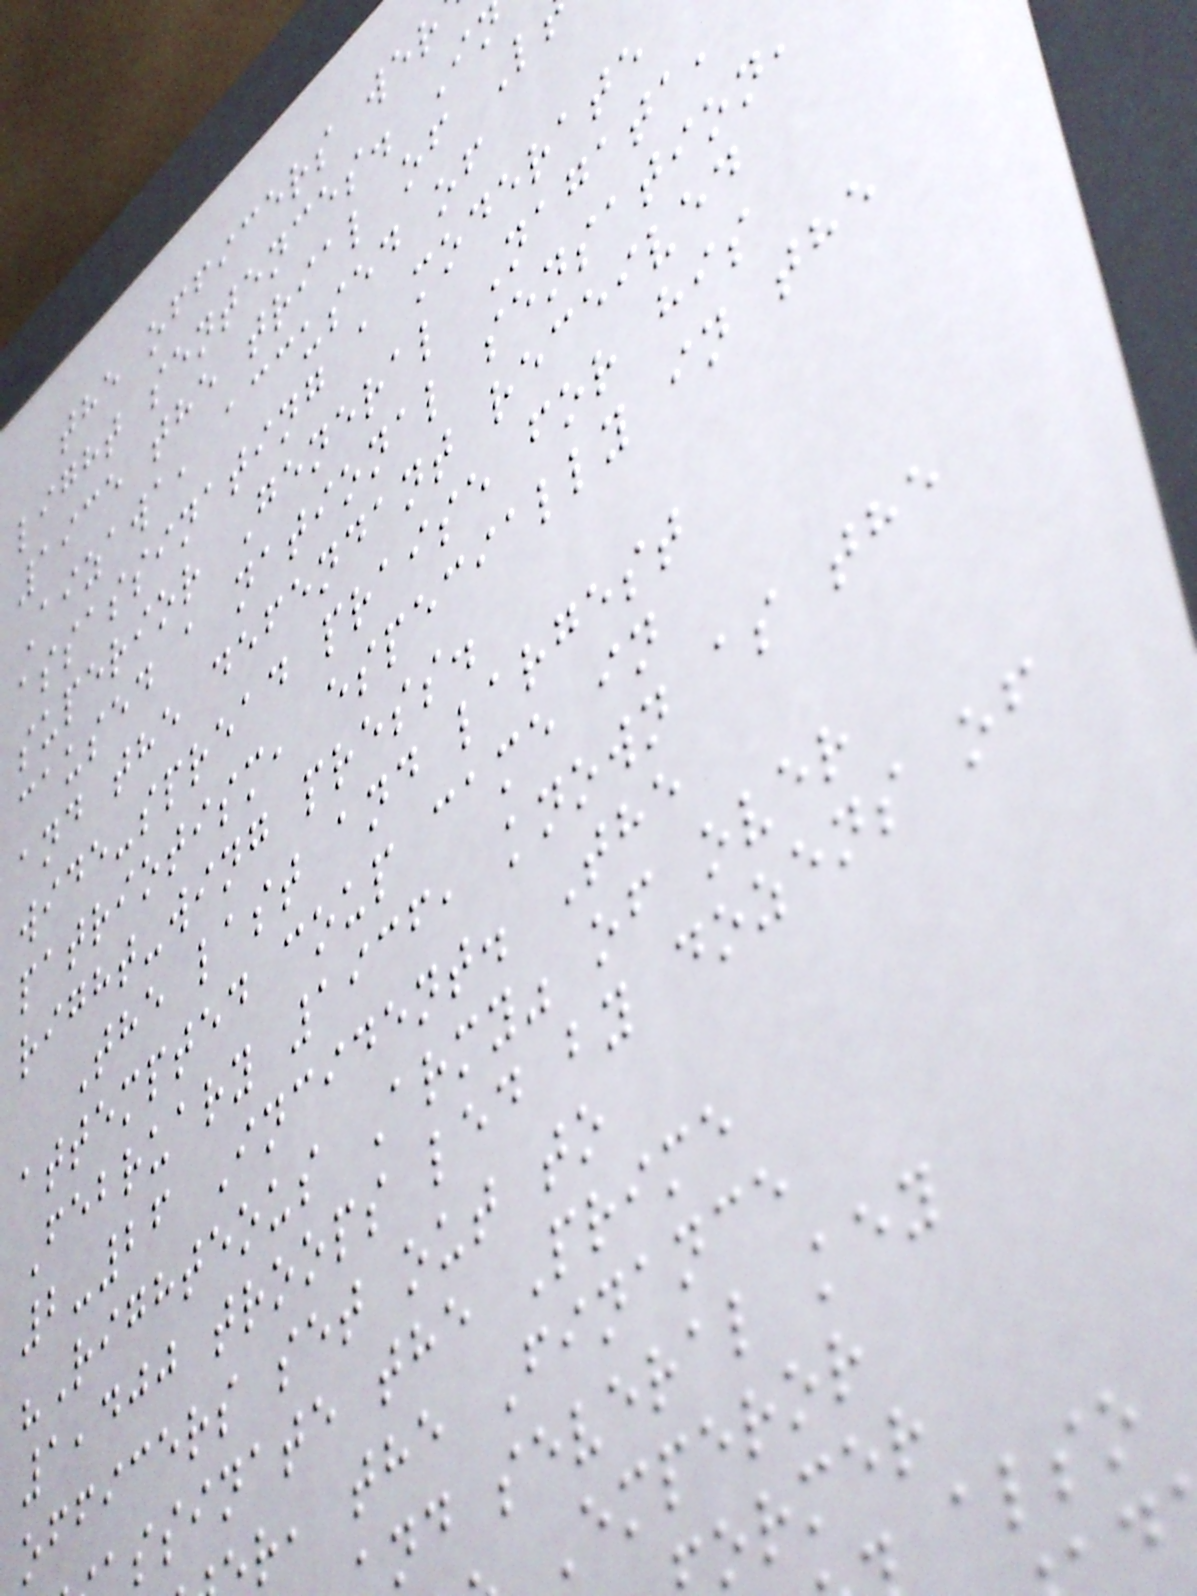the officers wer
light sentences. I
1935 the trial of L
Aizawa, accused of
assassinating a moderate
superior General Nagata,
caused a national sensation,
and the defendant received
wide-spread praise for his
patriotism, especially in the
right-wing press.
The last and largest
attempted coup came in
February 1936, known as the
2-26 Incident. The
"Righteous Army" of over
1,400 troops led by dozens of
officers set out to
ssinate the Prime
r, the Finance
nd several key
Emperor
